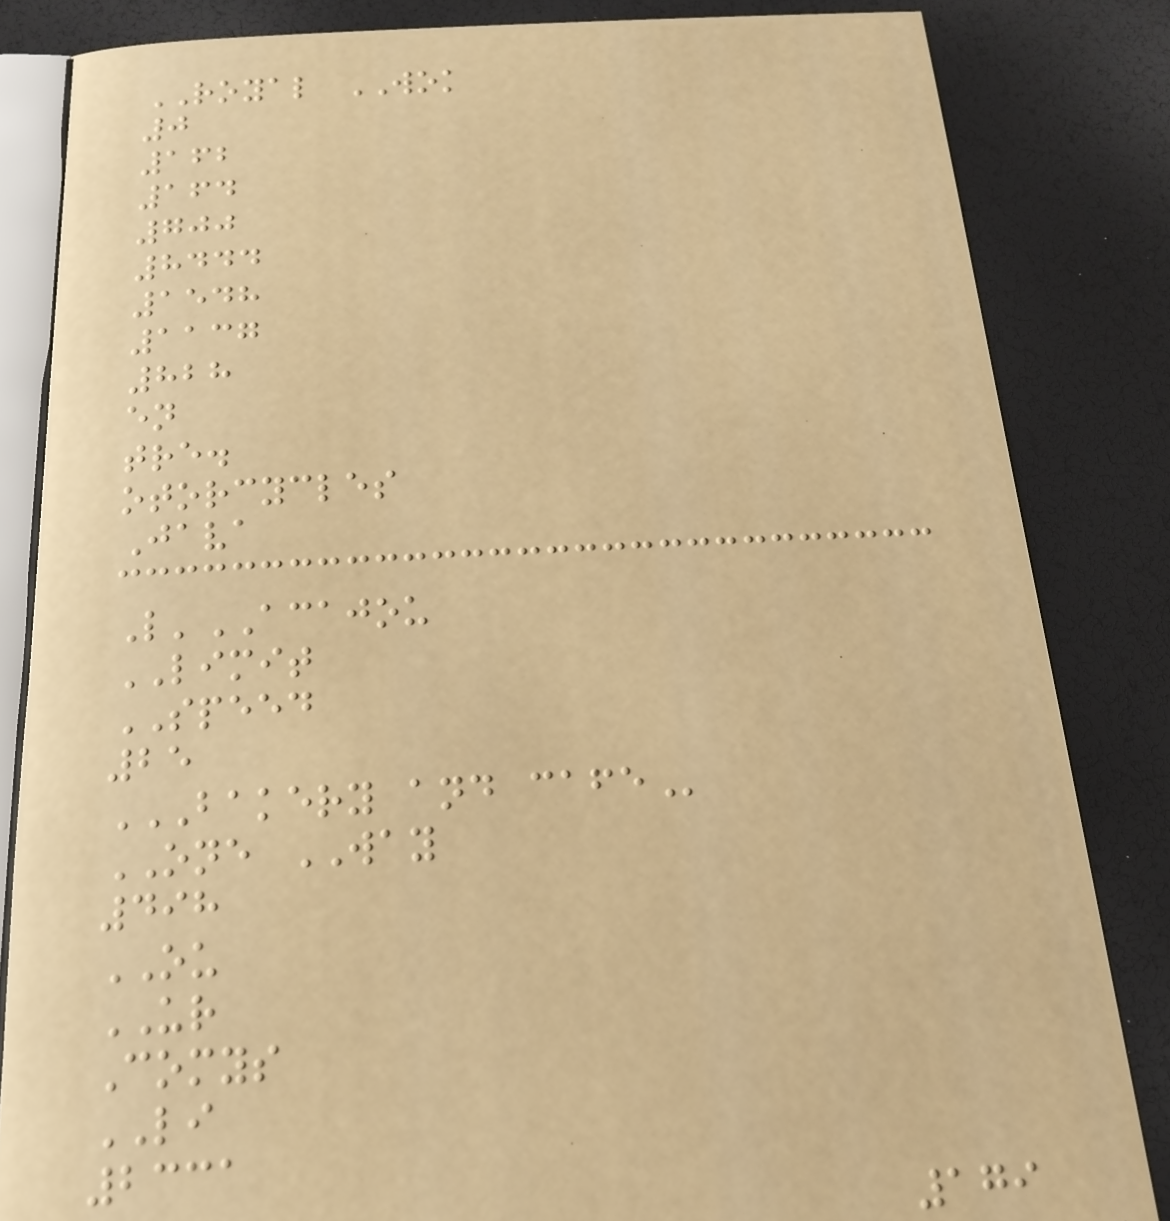ROYAL WOK
0
162
164
700
8444
1548
1137
828
en
tre.
otorcycles
Java
L'ACAJOU
LIMIT
SPEED
25
BAKERY AND CAFE
ONE WAY
498
OU
UR
Comys
LI
2331
179
